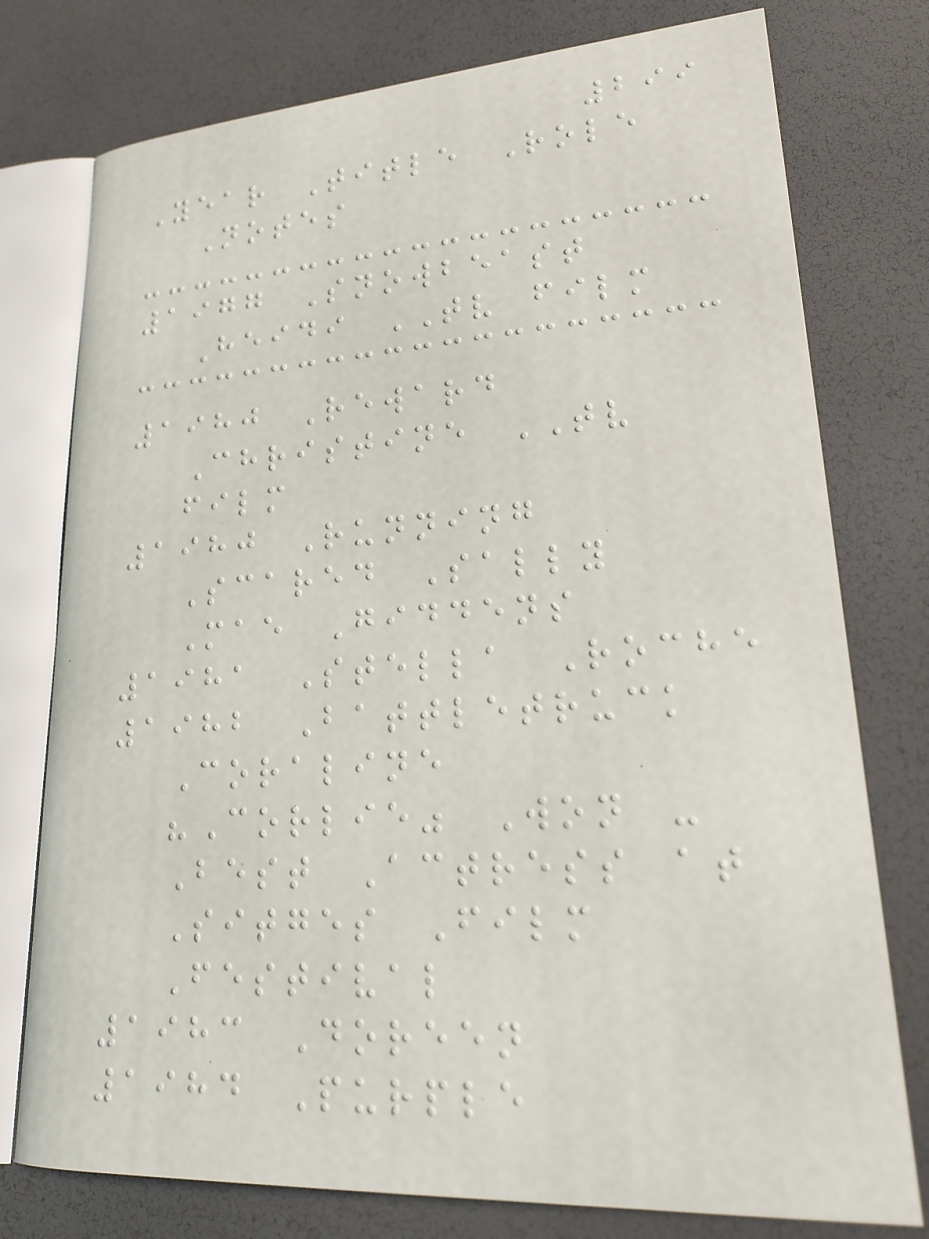299
Year Title Role
Notes
1977 Snowbeast
Heidi TV film
1980 Reward
Christine TV
film
1980 Running
Scared Sally
Mae Giddens
1981 Stella Roche
1982 Battletruck
Coraline
"Corlie" Won -
Best Actress at
Sitges Film
Festival
1983 Doreen
1984 Purple
